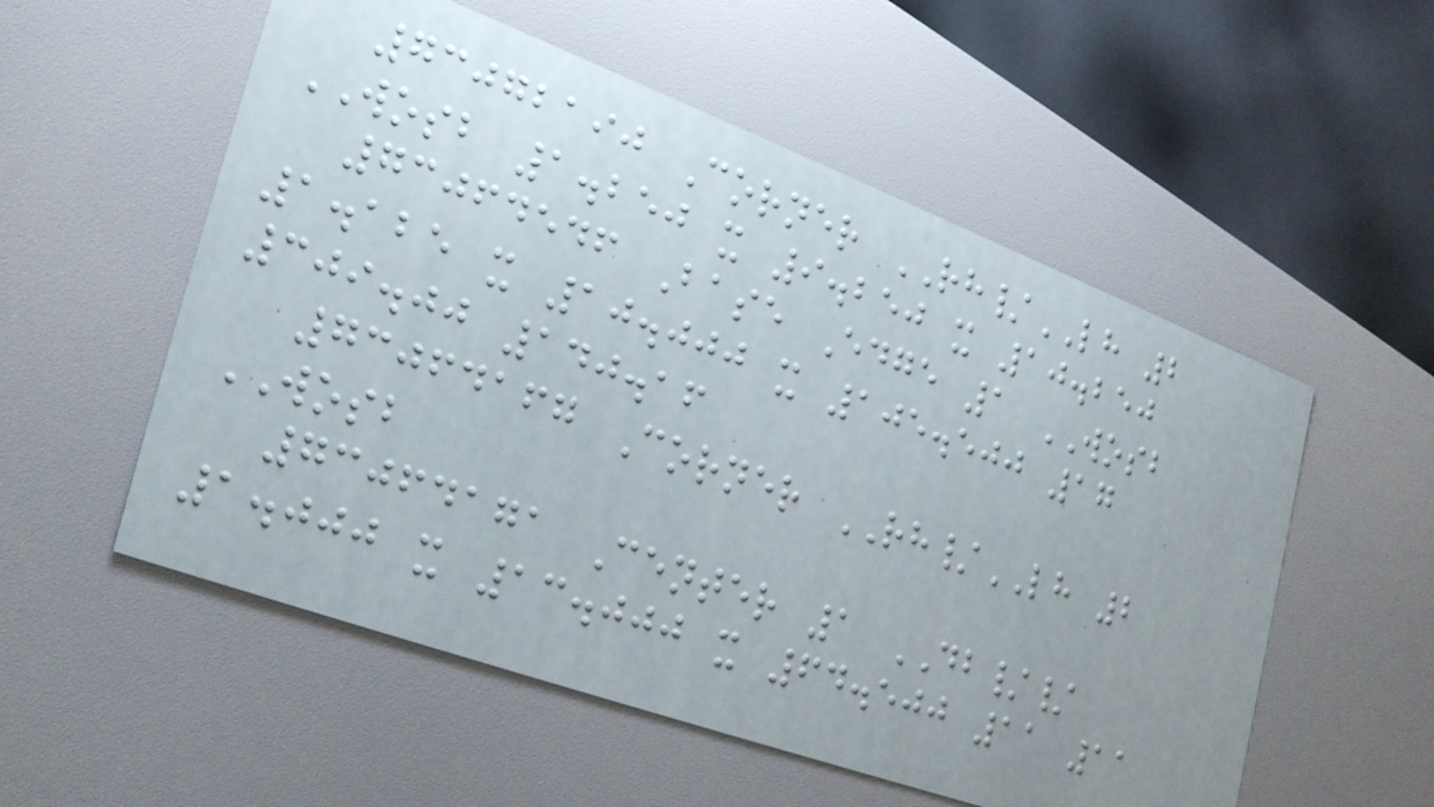73072190 Corner RH/LH 2
WOSB 1.250 x 9.250 x 10.250
73064546 Base Edge 1 WOSB
1.125 x 10.000 x 105.500 17
309.00 140.16
73064167 Corner RH/LH 2
WOSB
73064171 Center 1 DB//
1.000 x 13.000 x 64.500 11 11
